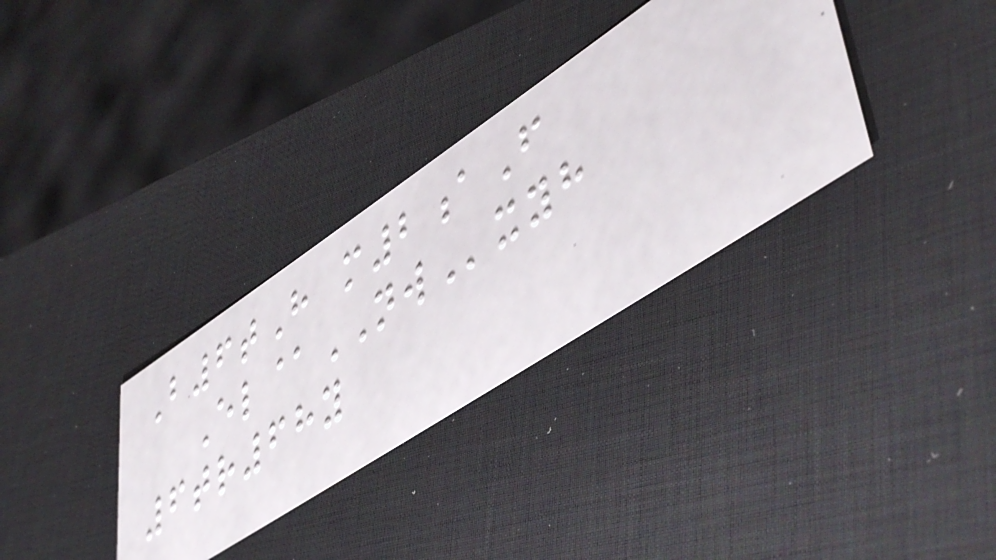B6tH m2aF
El@NWxyh
6tr68y
